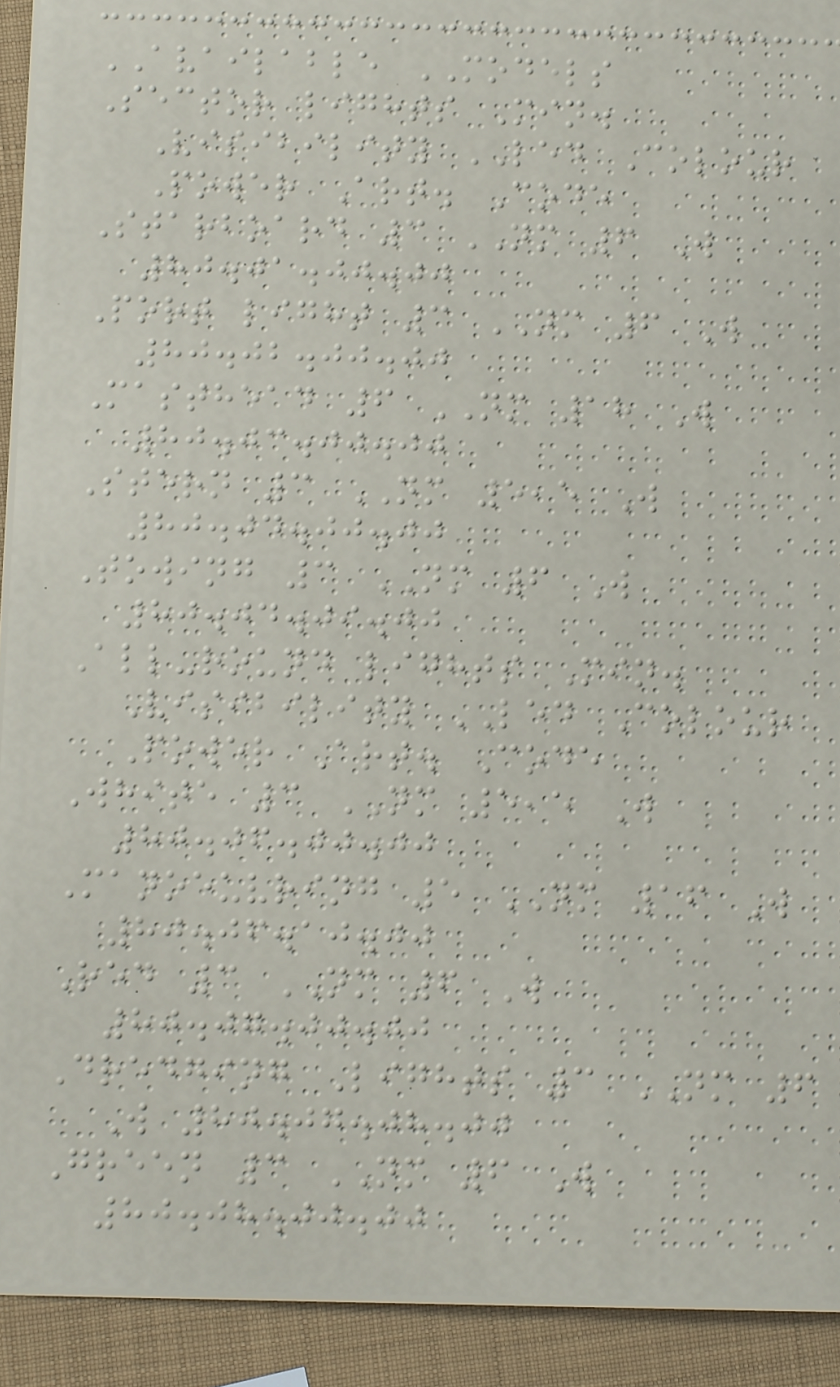AVAILABLE MODELS
Sector lights Min.
Visibility LED Colour
Power Art. Code
Starboard 3 NM 6 W
80.01.00.00
Port light 3 NM 6 W
80.02.00.00
Masthead 6 NM 18 W
80.03.00.00
Stern 3 NM 5,5 W
80.04.00.00
Towing 3 NM 6 W
80.04.09.00
All-round lights Min.
Visibility LED Colour
Power Art. Code
White 3 NM 5,5 W
80.06.00.00
Manoeuvring 5 NM 16 W
80.06.10.00
Red 3 NM 6 W
80.07.00.00
Dredging Lights 3 NM 6
W 80.07.08.00
Green 3 NM 6 W
80.08.00.00
